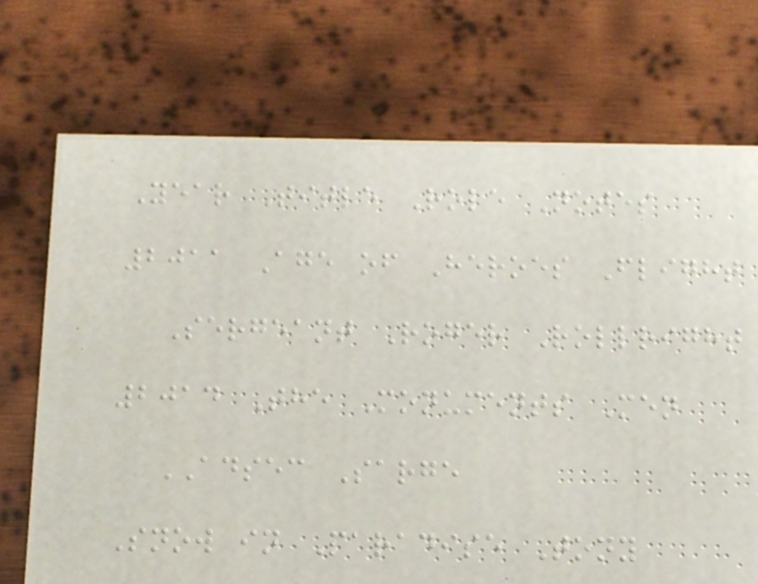Year Title Role Notes
2011 Age of Heroes Flight
Sergeant Roger Rollright
2014 The Monuments Men
ADSEC Sarge
Snow in Paradise Tony
